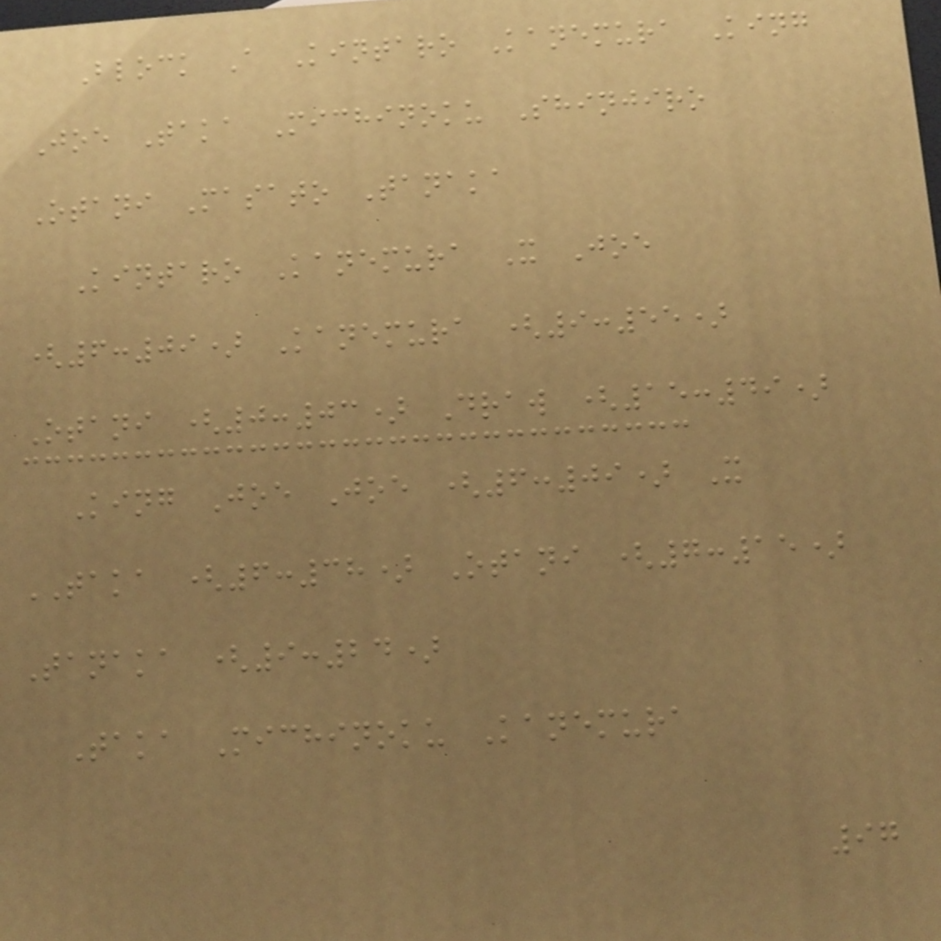Block A Kintaro Kanemura King
Joe Taka Michinoku Shinjiro
Otani Masato Tanaka
Kintaro Kanemura X Joe
(6:09) Kanemura (9:55)
Otani (0:03) Draw (15:49)
King Joe Joe (6:09) X
TAKA (6:38) Otani (7:15)
Tanaka (9:24)
Taka Michinoku Kanemura
97
